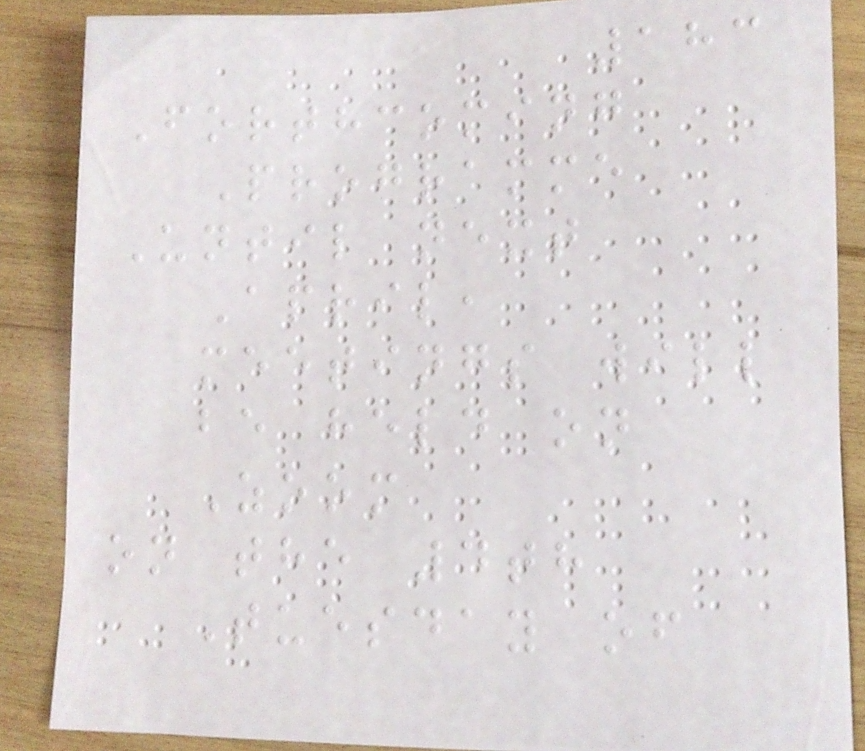183
Forthcoming
Programme
Until next
April,
meetings will
be held on
Zoom
on the 4th
Tuesday of
